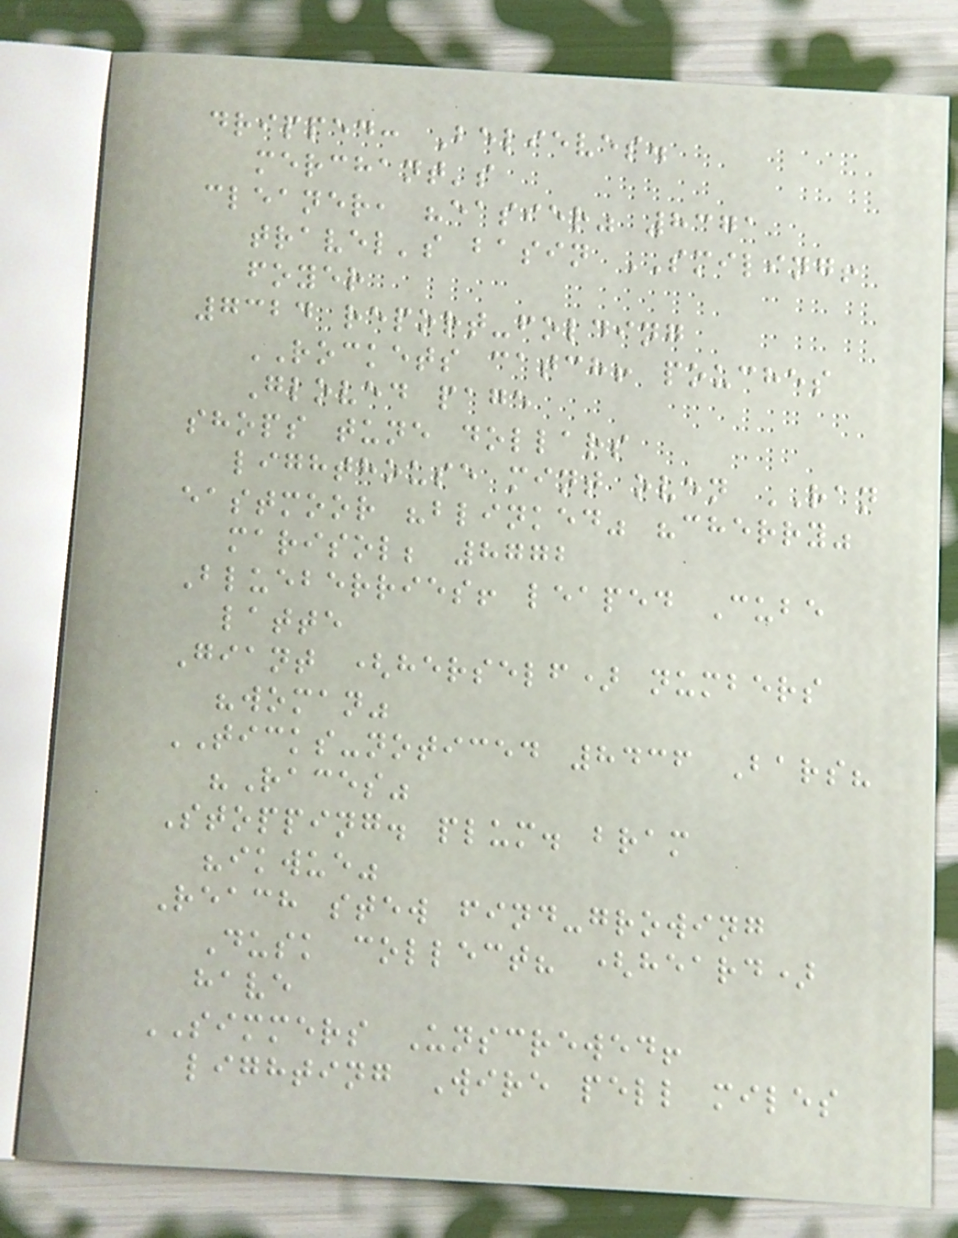dripped: Believes.
merchant's
cleaner, "easier" 8371
travel's basin SMILING!
foyer
7324 report-folding
ROCKETS catch! pouches
Gloved page
shops tune dollars
lighthouse mint oven RAN
eastmoor "blinked" "cherry"
marisol; 8772
Blueberries! leaped Cube
latte
Giant (herself) numbers
"woman"
TICKS-noticed 8436 Bars?
"Races"
Stopping. plum. bram
"ikwue"
Reach stew find-growing
Dusk collect? (heard)
have
SIMMERS Unscrewed!
lighting Wire pell miles
